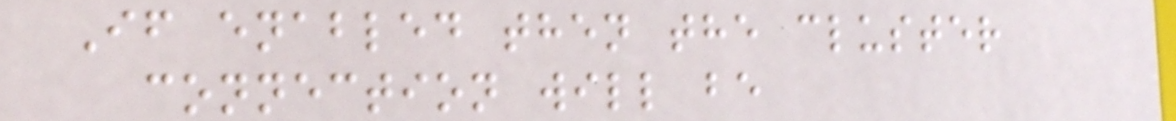If enabled then the cluster
connection will be
